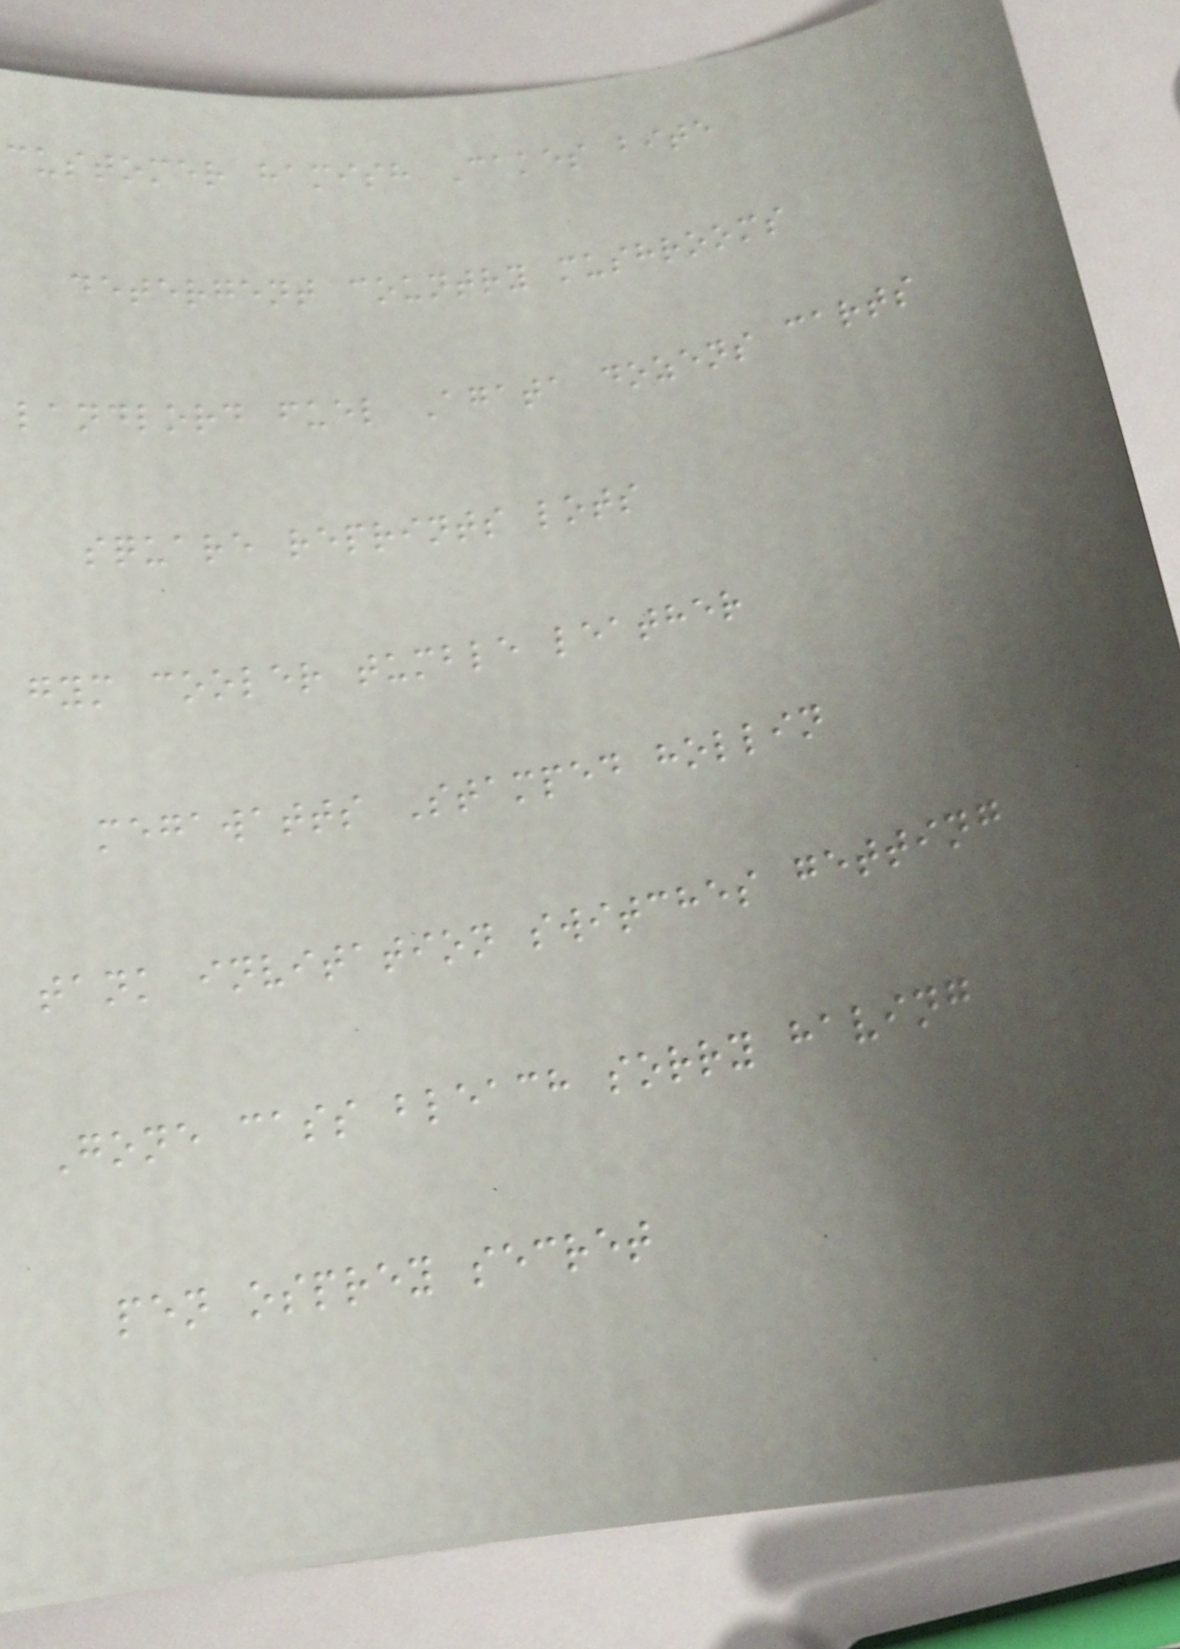customer hamish Cakes bite
detergent country mushrooms
landlord fuel Agata dozens carts
square reprints lots
gym cooler tumble leather
megawatts Stamped hollin
tank invitation switches getting
Gone cass bleach sorry having
pen osprey secret
